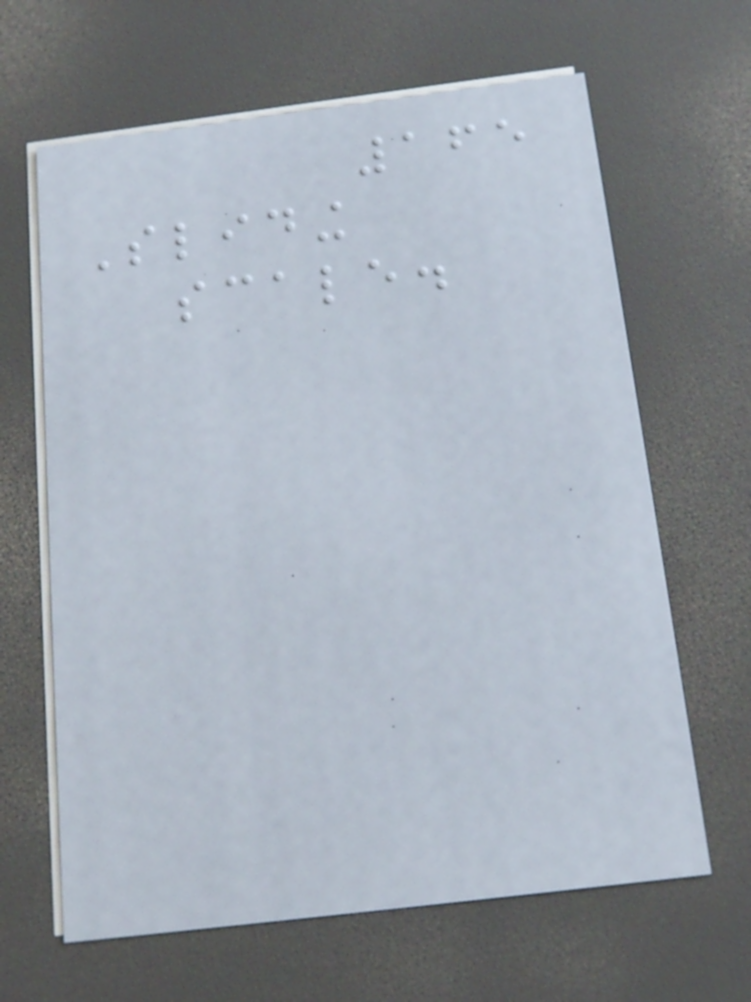165
Sliding
scale.
